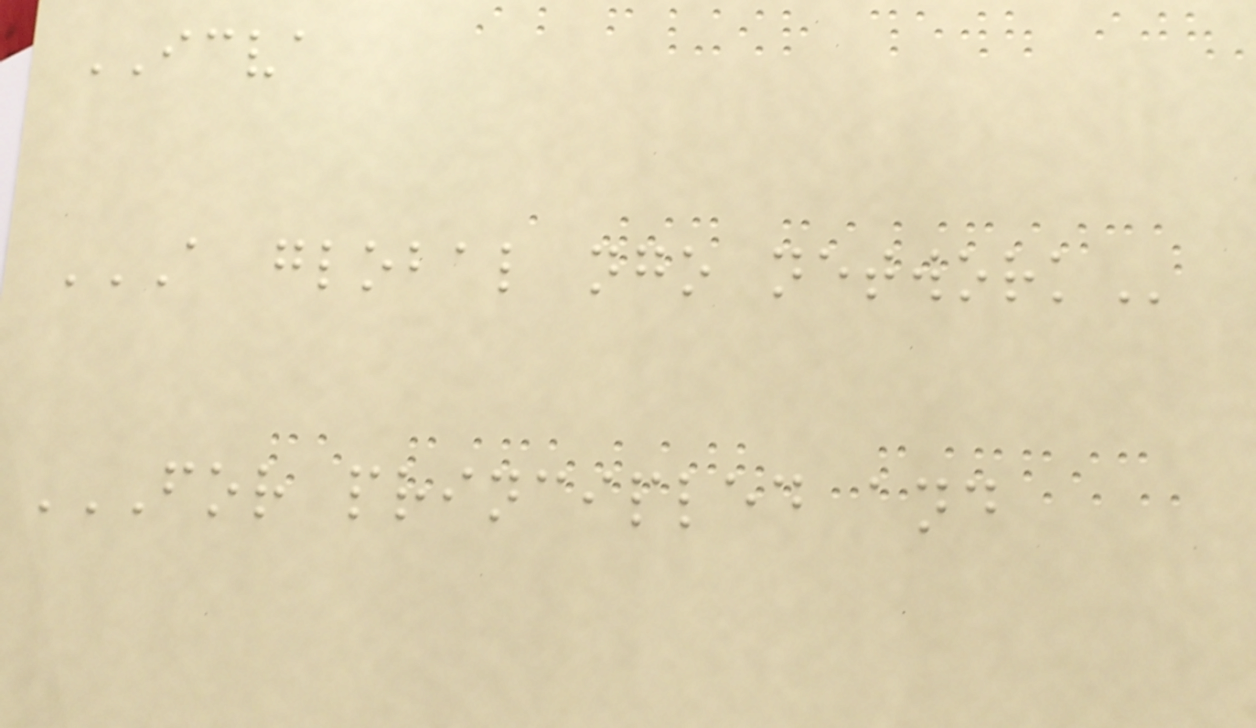ICVA
A GLOBAL NGO NETWORK
FOR PRINCIPLED AND
